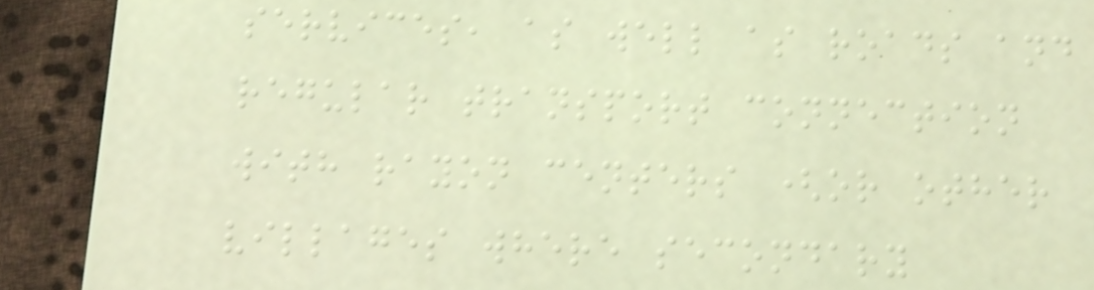services, as well as roads and
regular transport connection
with rayon centers (or other
villages where secondary
